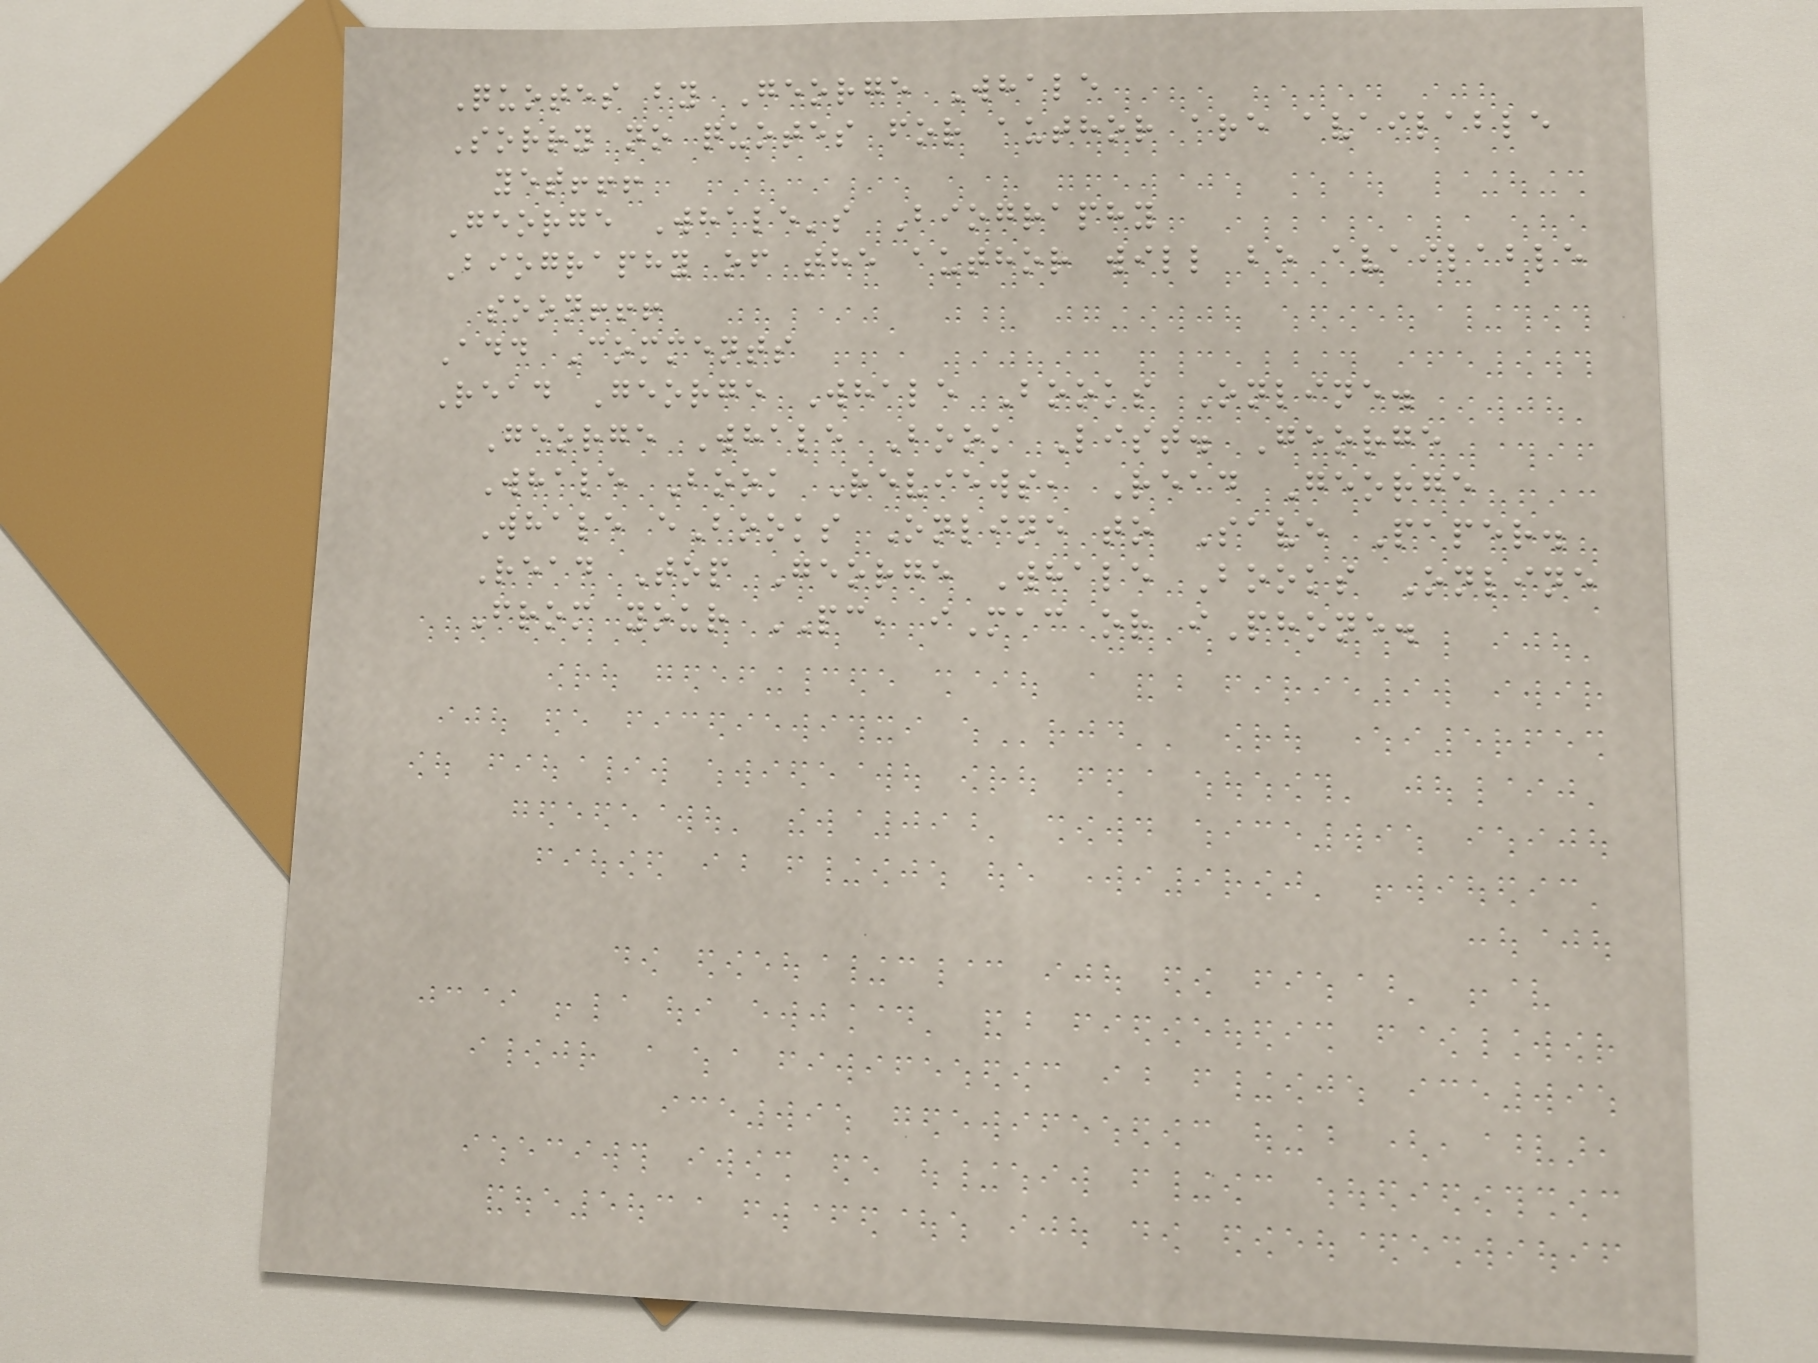Quotes by George Whale
Sorry no quotes for author are available
yet!!!
George Whale's Biography
Biography of the author will be available
soon!!!
Add Comments
Read George Whale Books Online.
George Whale Book List. George
Whale Book Reviews, Read George
Whale eBooks Online to Save Paper.
Read Top George Whale Books Online
From your PC, iMac or iPhone.
